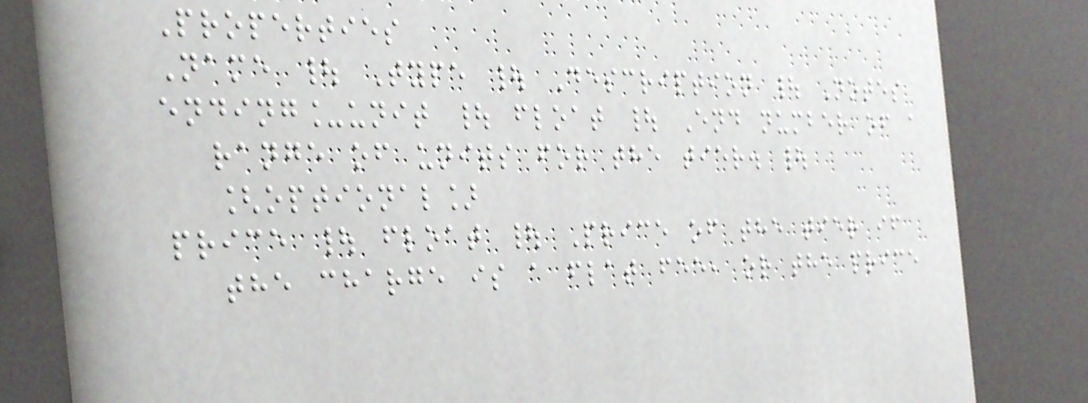Properties
Name | Type | Description | Notes
ending_unit | float | End number of a
range of units for the tier. |
[optional]
price | float | Price of the tier if
the charge is a flat fee, or the price
